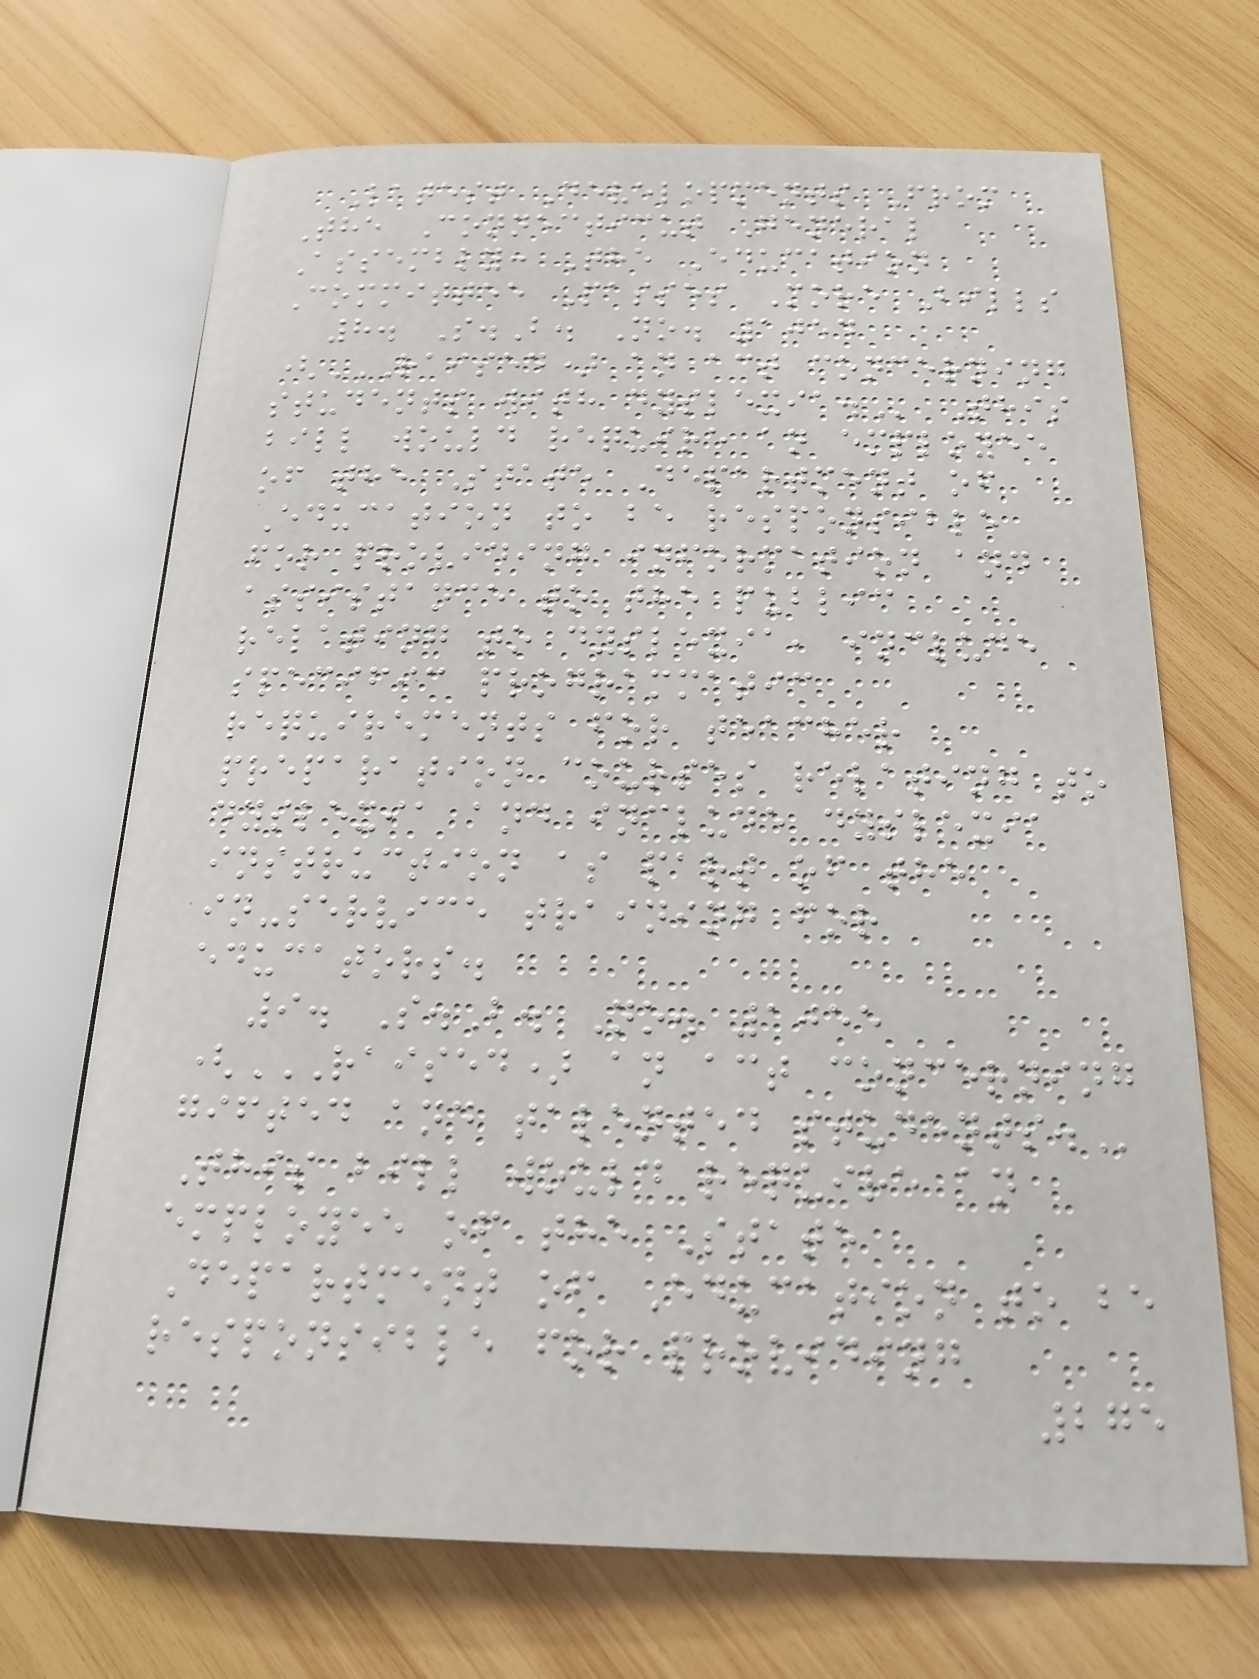Latest Developments From
The Connecticut General
Assembly: The Education
Committee Passes More Bills
8. S.B. No. 1054
(RAISED) AN ACT CONCERNING
STUDENTS WITH DYSLEXIA. This
bill would require an employee
of the State Department of
Education to be responsible
for providing information and
assistance to the public
relating to dyslexia, include
specific programmatic
requirements for teacher
preparation courses relating to
dyslexia and include dyslexia
instruction as part of the
in-service training for
educators.
9. S.B. No. 1055
(RAISED) AN ACT CONCERNING
GIFTED AND TALENTED STUDENTS.
This bill would require an
employee of the State
Department of Education to be
responsible for providing
275
